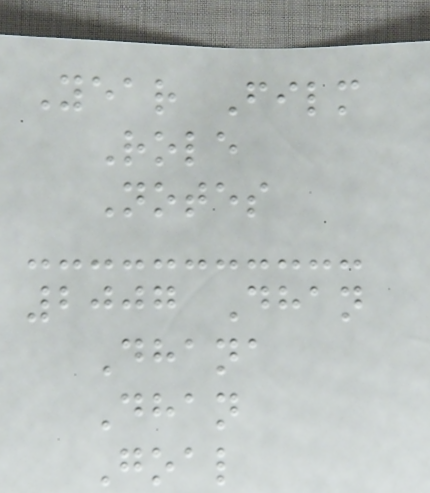Year Film
Role
Notes
2007 Dhan
Dhana
Dhan
Goal
